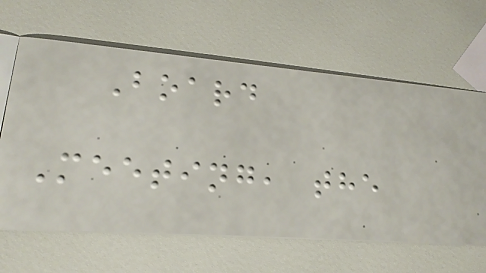Board
Meeting, the
